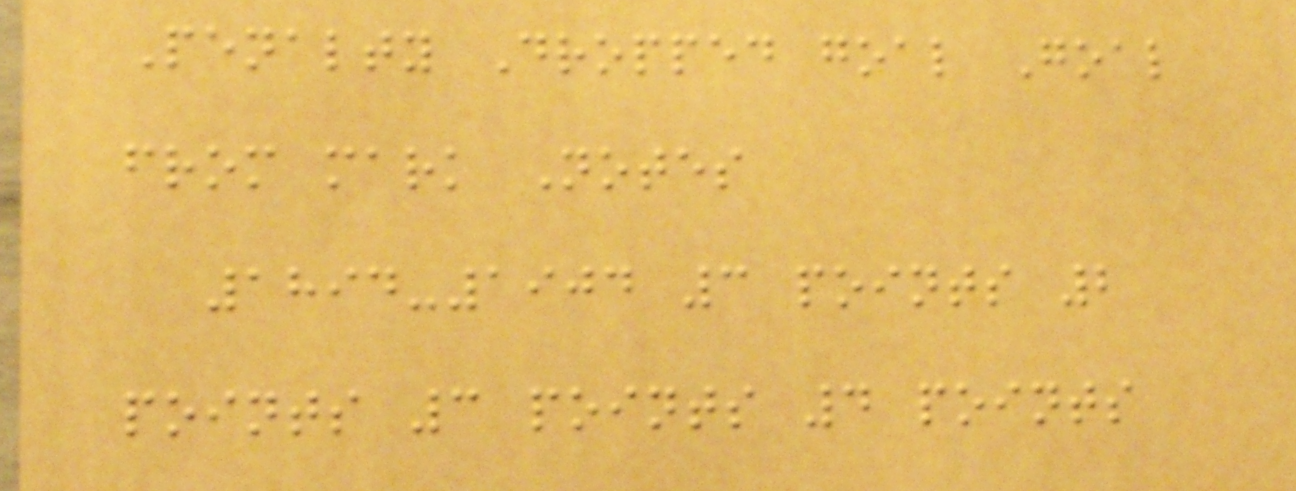Penalty Dropped goal Goal
from mark Notes
1894-1904 3 points 2
points 3 points 4 points
